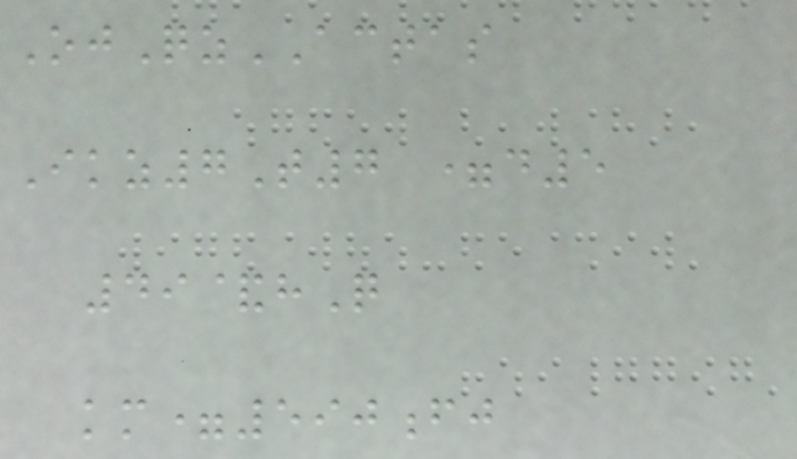OjQzACTAS
Ikz7T7 =d5
49&hQ
km=590fj
